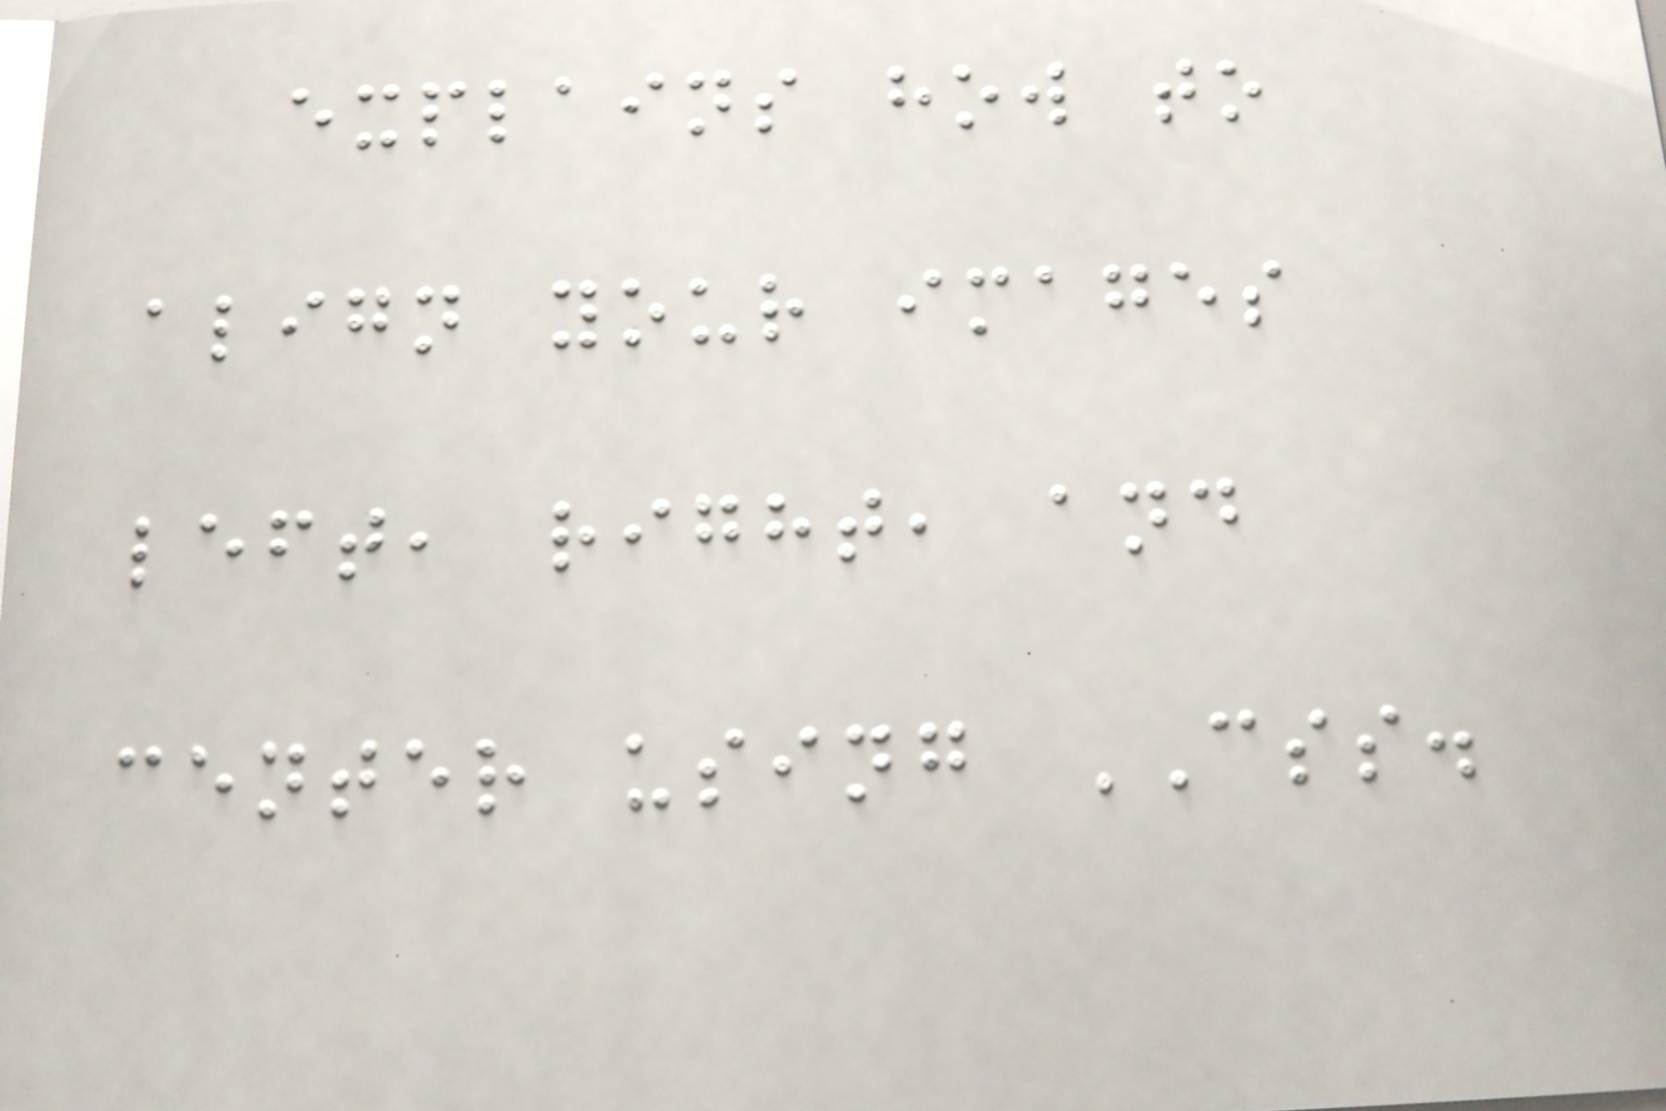explains how to
align your images
left, right, and
center using CSS.
